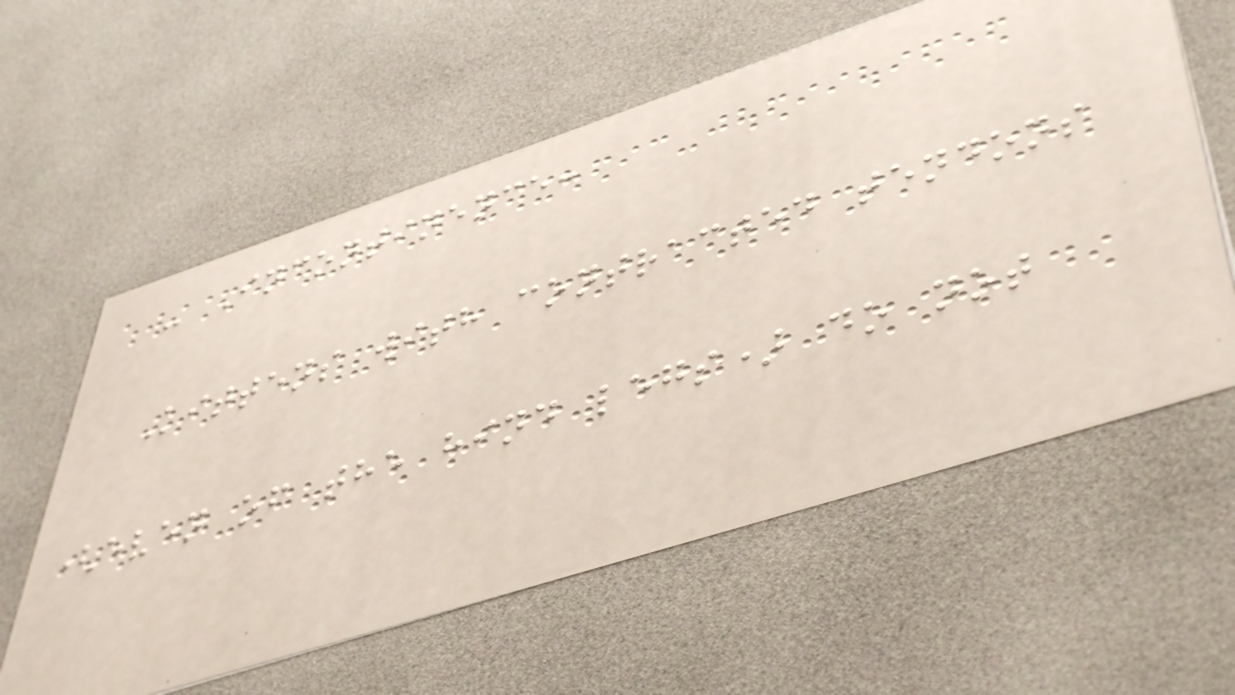- Incontinence:
Kittens with contracted tendons
(even of the hind legs) do not
